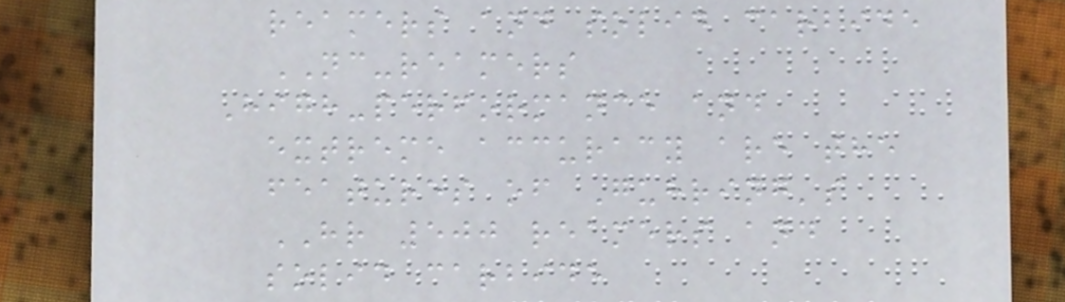reamers and solid carbide
NC-reamers
High-performance and
extreme accuracy are the
features of Guhring's
HR 500 reamers and
solid carbide
